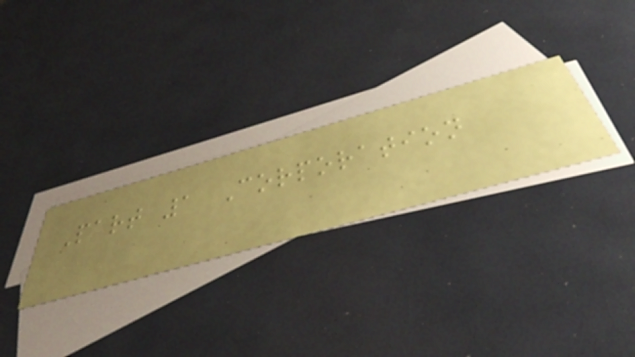Part 1 Corporation
